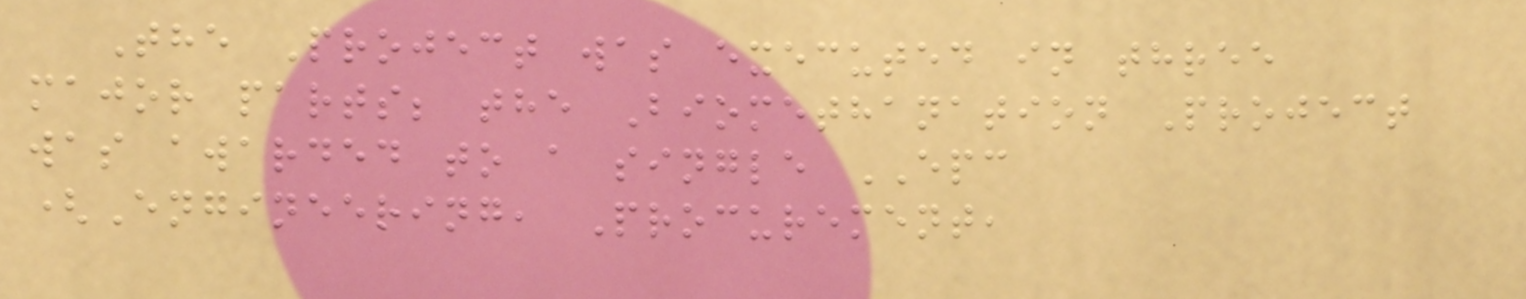The Project was executed in three
major parts; the Biomethanation Project
was awarded to a single EPC
(Engineering, Procurement,
